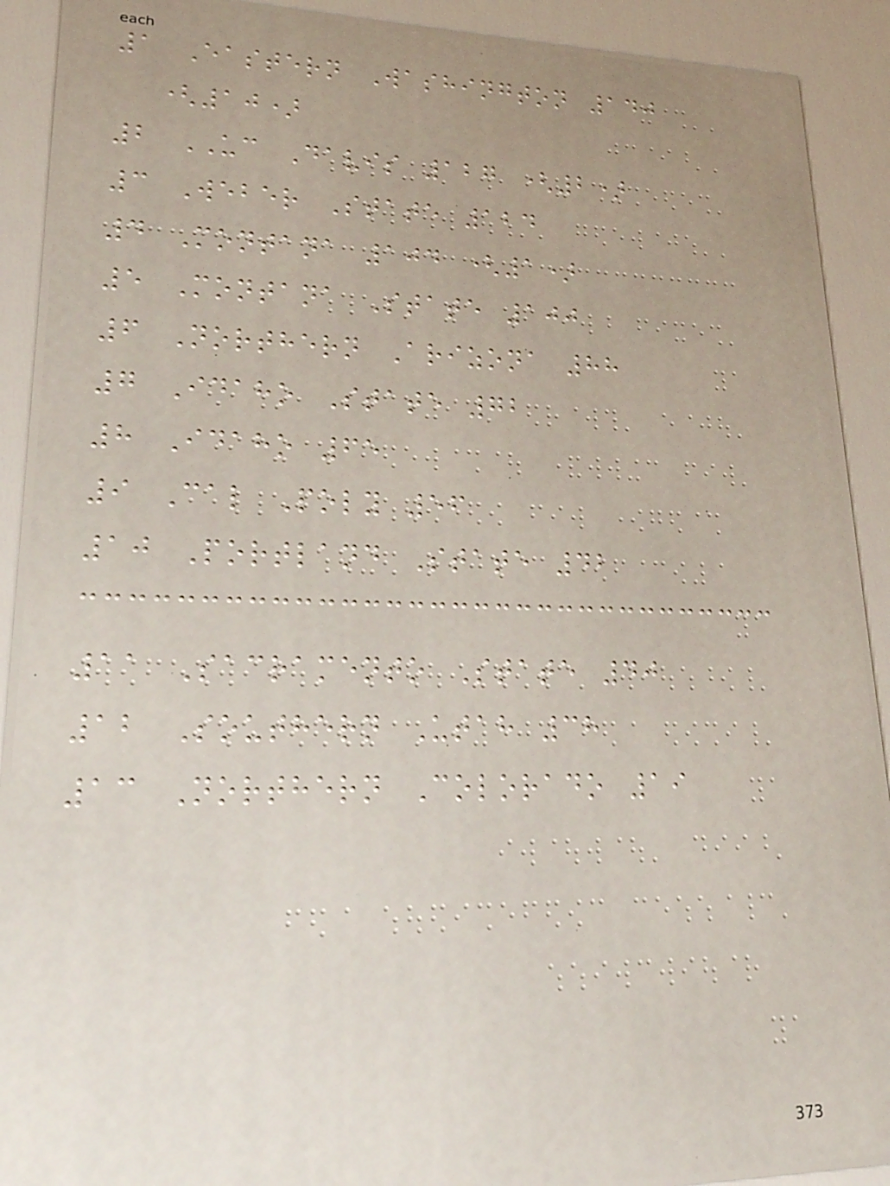1 Eastern Washington 140
(10)
2 UC Davis 127 (2)
3 Weber State 124
4 Montana 104 (1)
5 Montana State 100
6 Northern Arizona 88
7 Idaho State 72
8 Idaho 65
9 Cal Poly 56
10 Portland State 42
11 Sacramento State 40
12 Southern Utah 38
13 Northern Colorado 19
